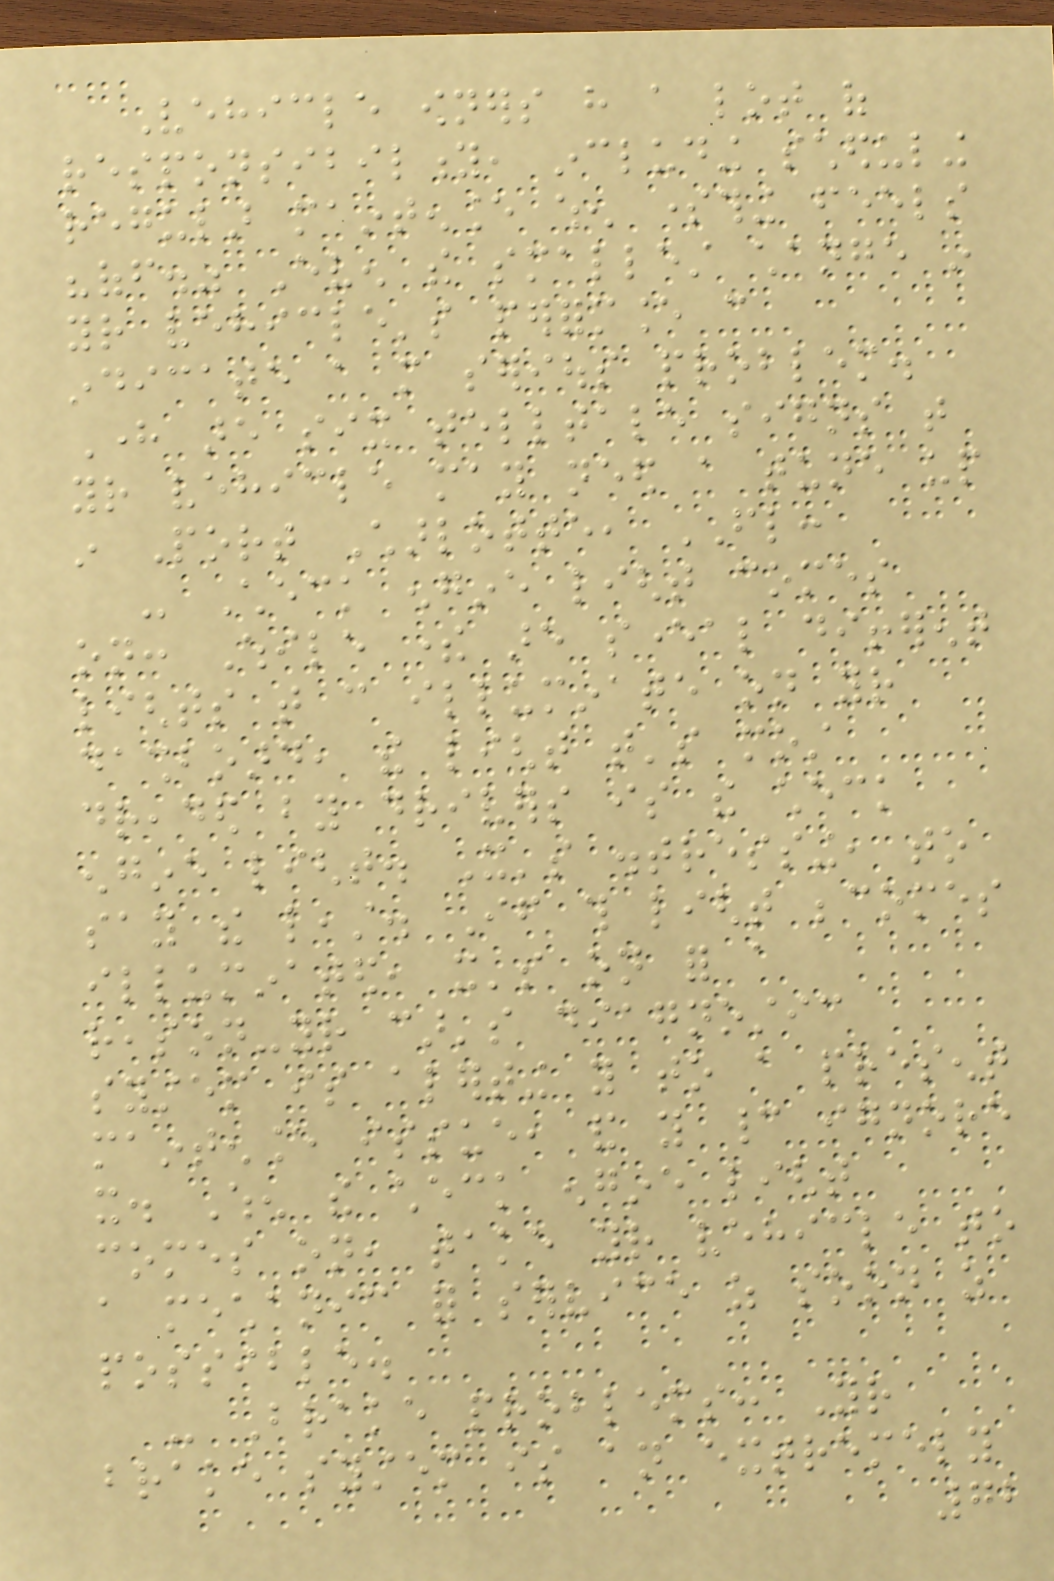Vehicle owners have a lot of
responsibility, including scheduling
regular maintenance when something feels
"off." Even the smallest change in
your vehicle's performance can
indicate a more serious problem.
Here are six telltale signs that
your vehicle may need a tune up
in Port Charlotte, FL:
- Check engine light comes
on: While there are several different
lights that can illuminate on your
dashboard, the light that's most
dreaded by drivers is the check
engine light. It's distressing, to
say the least. If this light becomes
illuminated, it's on for a
reason-your car's diagnostic
system is alerting you to a present
maintenance issue, and you cannot ignore
it. When the check engine light
comes on, take your vehicle to
a mechanic for service as soon as
possible.
- Brake problems: Your
brake system is an extremely
72
